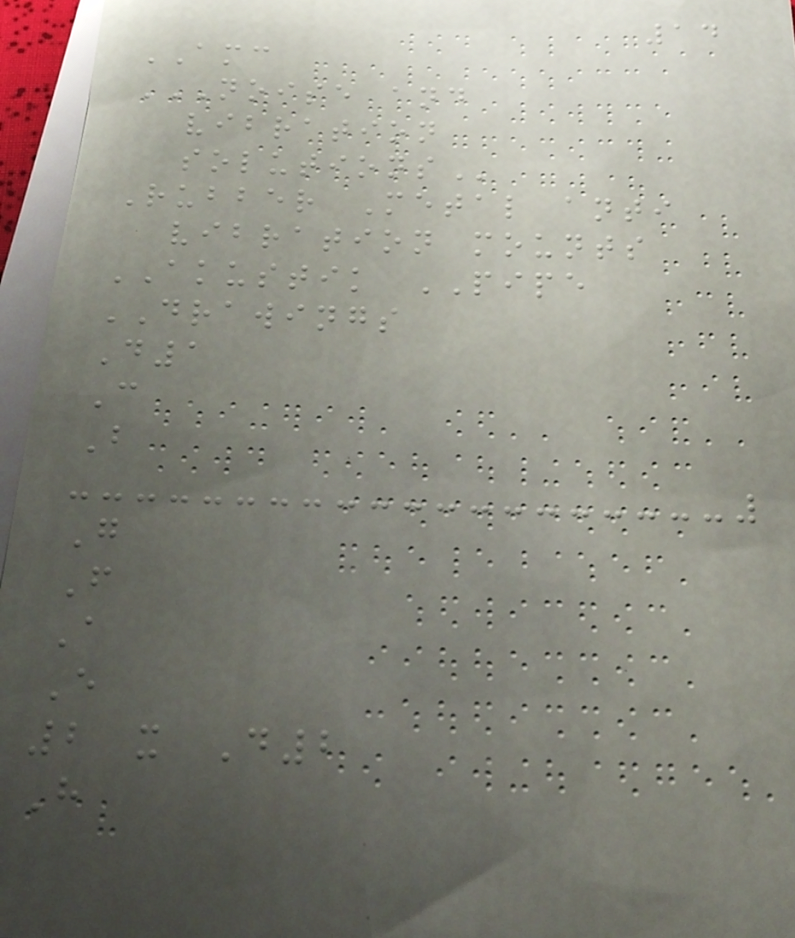14
AMC
NOISE AND
VIBRATION
SOLUTIONS
Rubber Metal anti
vibration mounts
AKUSTIK PIPE
DRAWINGS
D1
C
B
G
F
A
E
2 x D2
H
